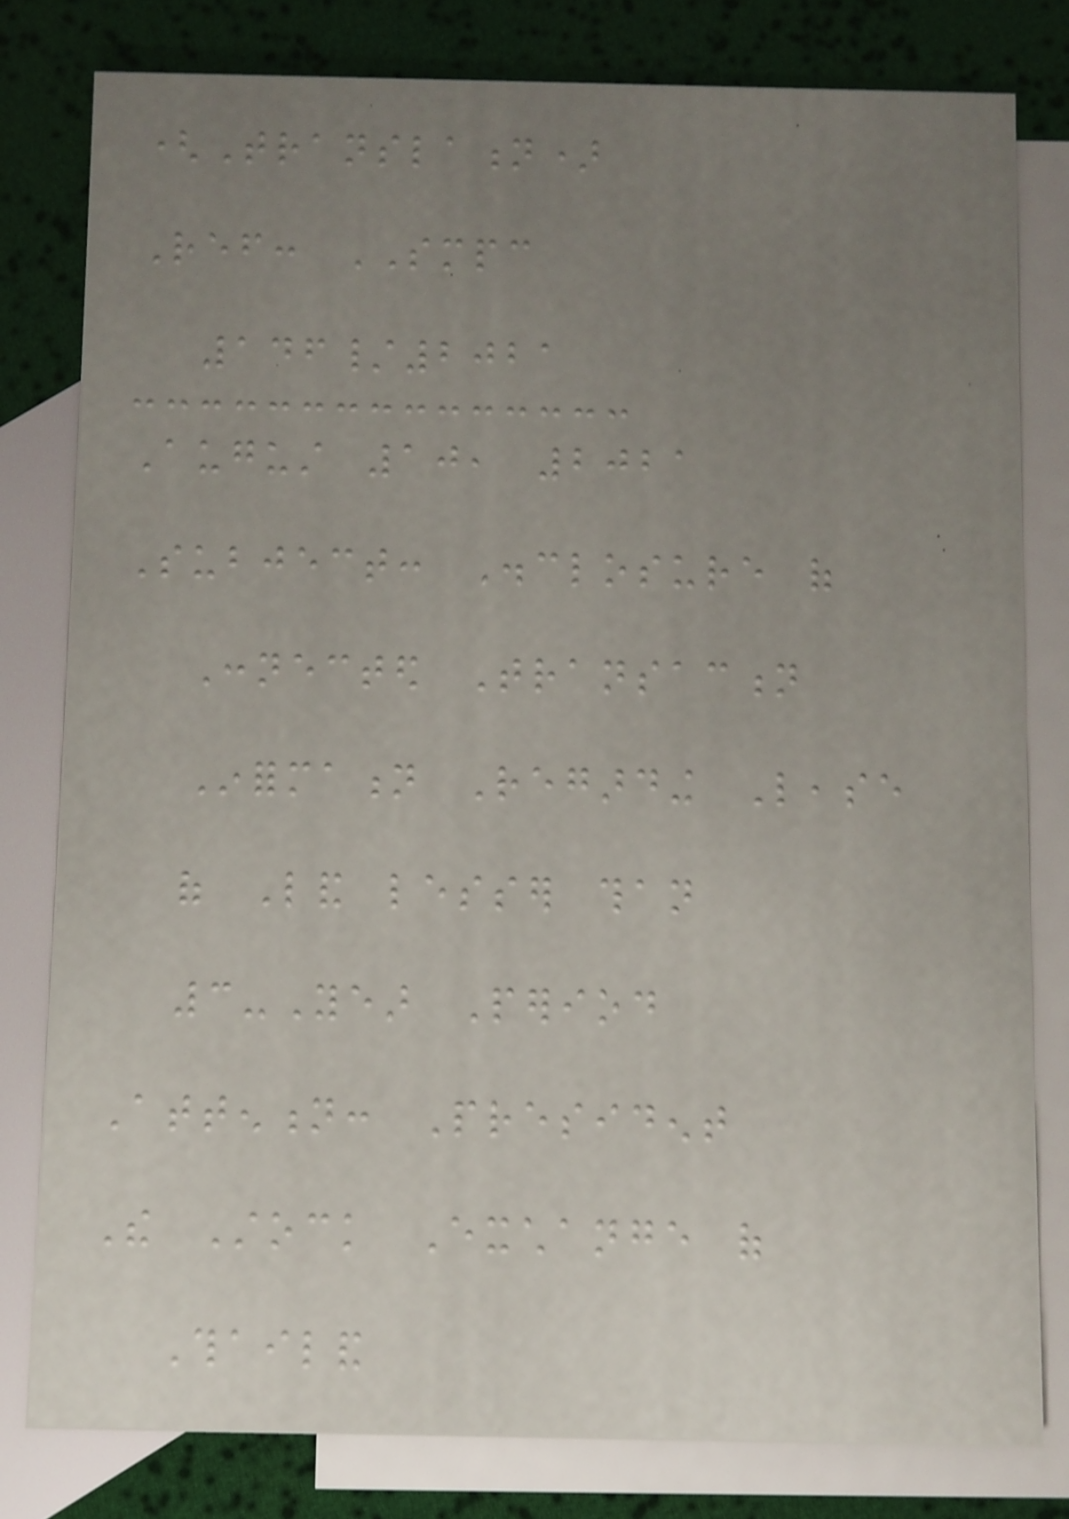(Translation)
Ref: SMPC
146/2021
August 10, 2021
Subject: Disclosure of
Connected Transaction
Information Regarding Lease
of Land lesser than
3-Year Period
Attention: President
The Stock Exchange of
Thailand
